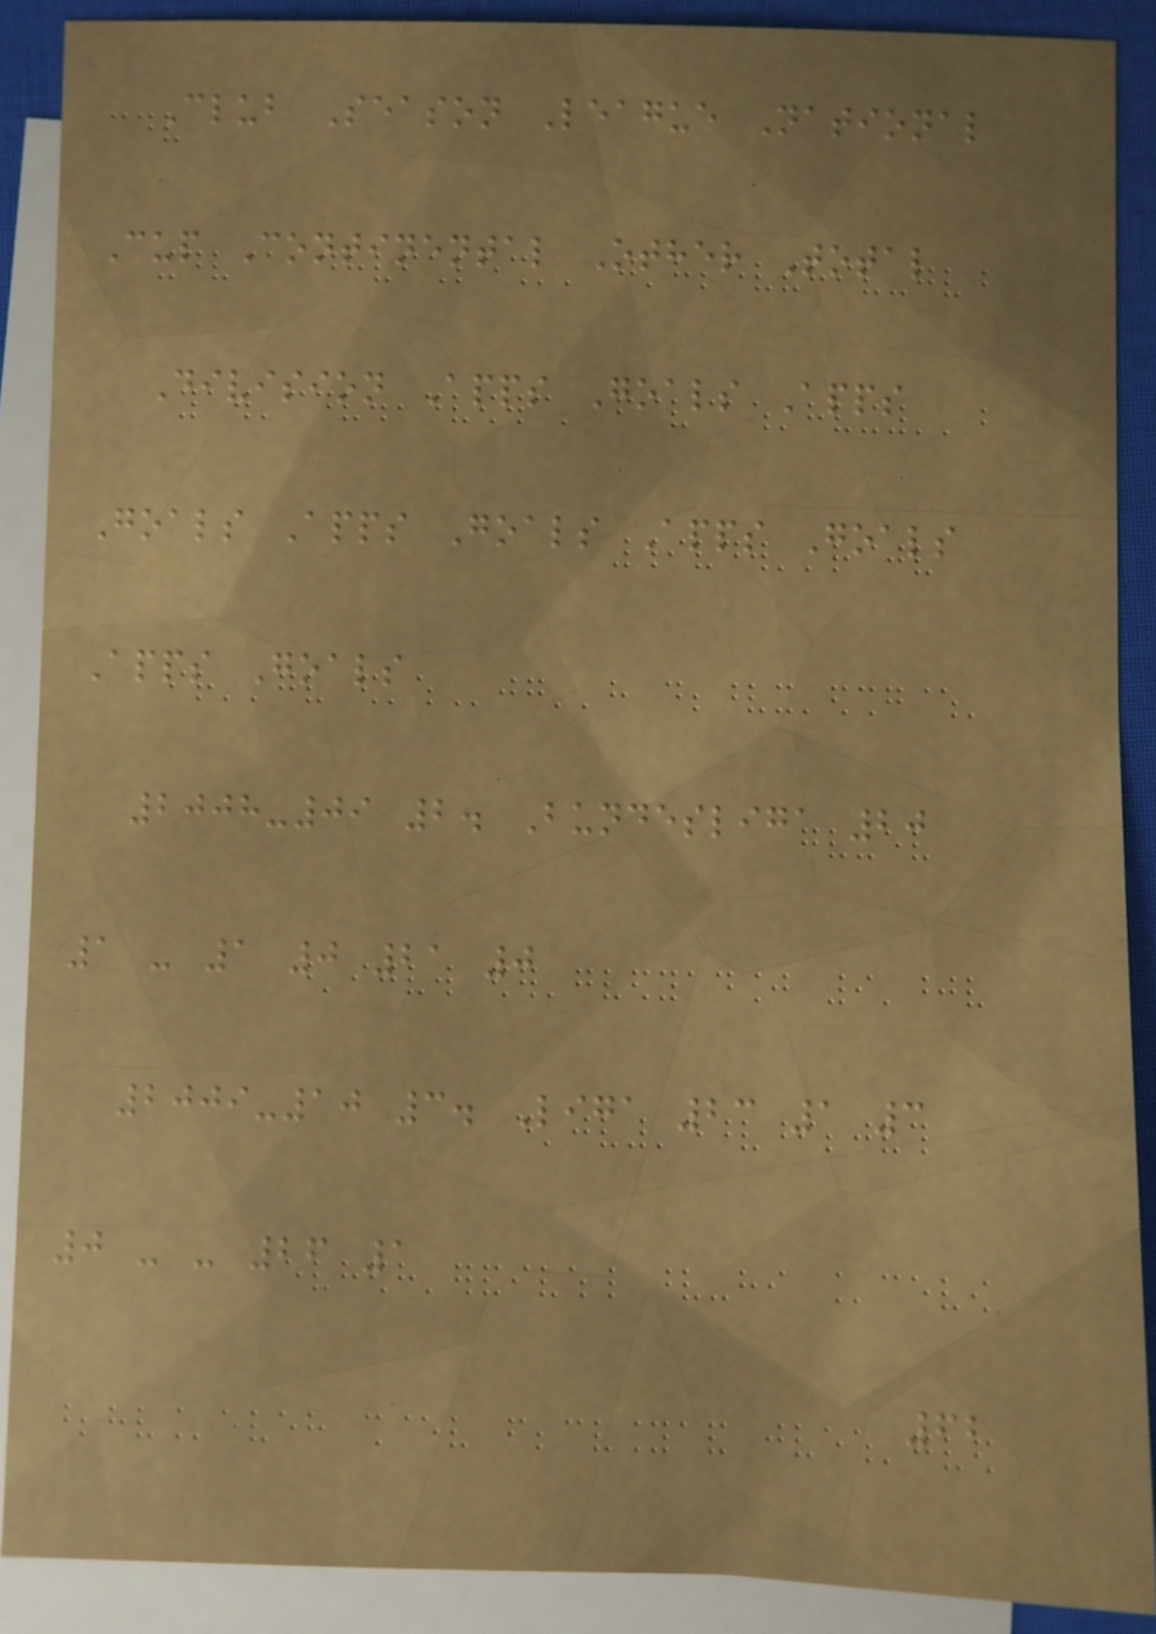Club Season League National
Cup Continental Other Total
Division Apps Goals Apps
Goals Apps Goals Apps Goals
Apps Goals
2008-09 2. Bundesliga 20
1 - 1 0 21 0
2009-10 3. Liga 23 1 3
0 - - 26 1
62
